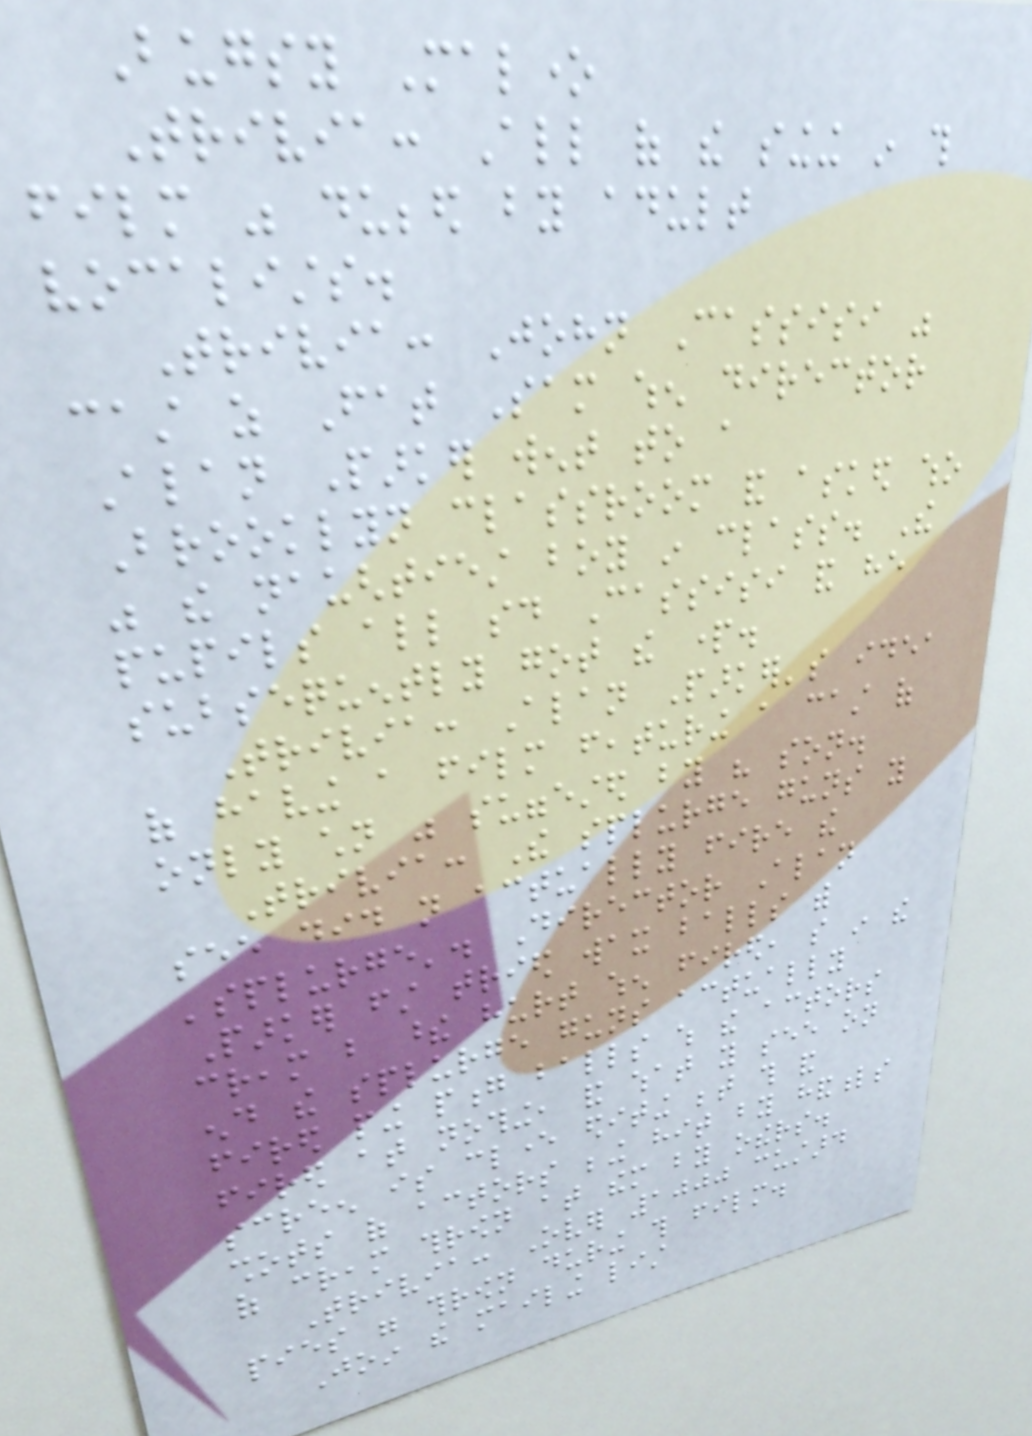Bugsy Malone
Trivia: All of the singing in this
film was dubbed by adult
vocalists.
Trivia: John Cassisi was
cast as Fat Sam when director
Alan Parker went to a
Brooklyn classroom and asked who
was the naughtiest boy in class. The
pupils all said Cassisi and he
subsequently got the part.
Trivia: Alan Parker's idea
of having a film featuring a cast of
only children was suggested by his son.
Trivia: The splurge guns you
see did not actually fire the
'splurge'. Director Alan
Parker first tried wax balls with
cream but these hurt when fired, so in the
end the splurge guns actually
fired ping pong balls which the actors
fired at nothing, and what you see on
screen is clever editing between this and
shots of actors being hit by handfuls
of cream thrown at them by others.
Trivia: Over 1000 custard
pies were thrown during this film.
Join the mailing list
